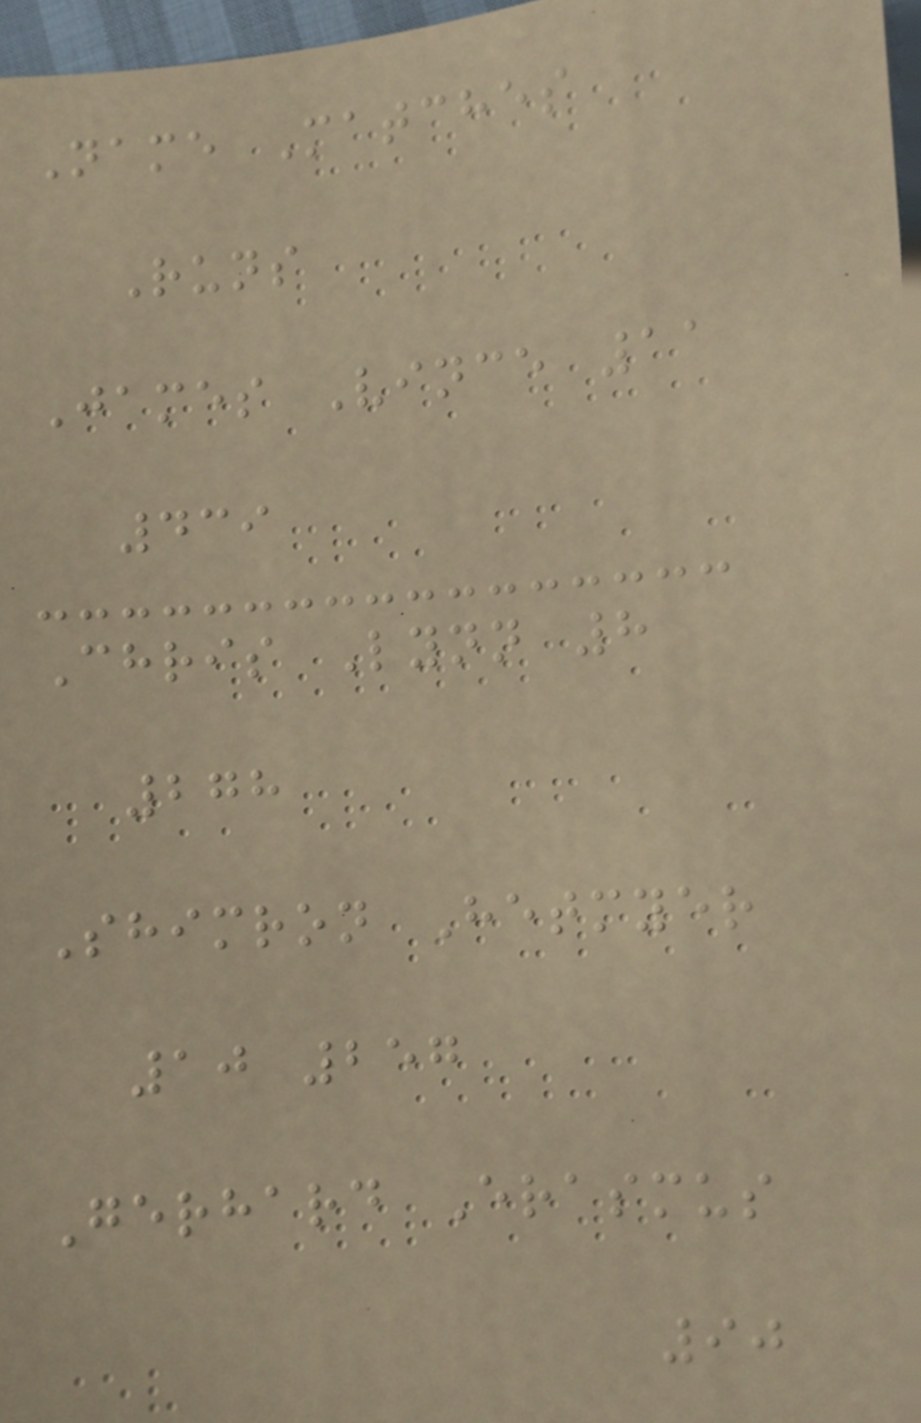Name Matches
Runs
James Vince 11
439
Chris Lynn 8
278
Shimron Hetmyer
10 257
Gerhard Erasmus
90
